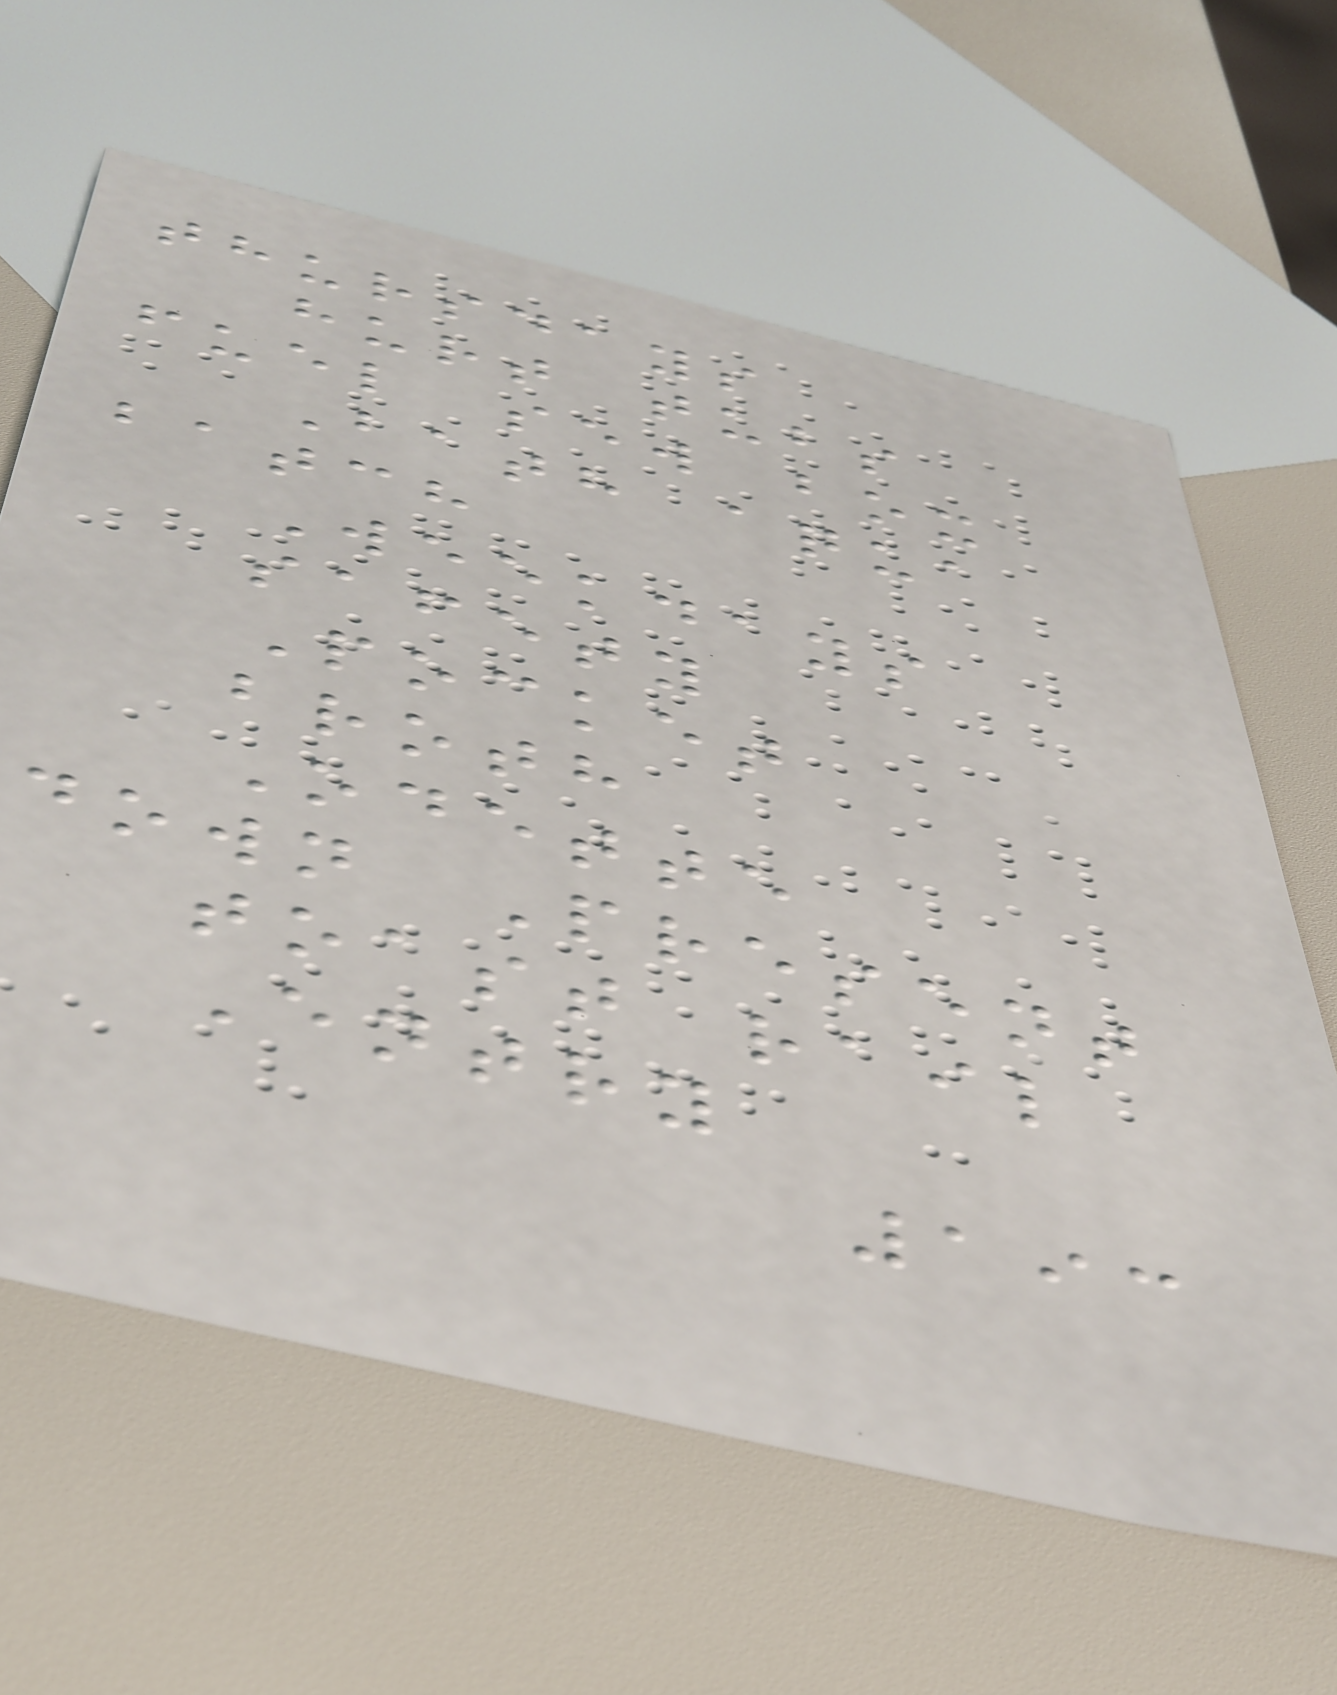thursdays
hurt tubs
fuel sew box
Bath aqua
batch
Weekdays
safety
Pocket
broth
Odette
down Present
toast rail
Entry
193
